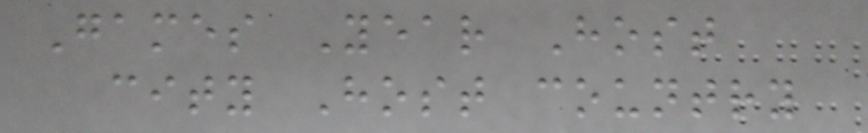Games Year Host
city Host country
